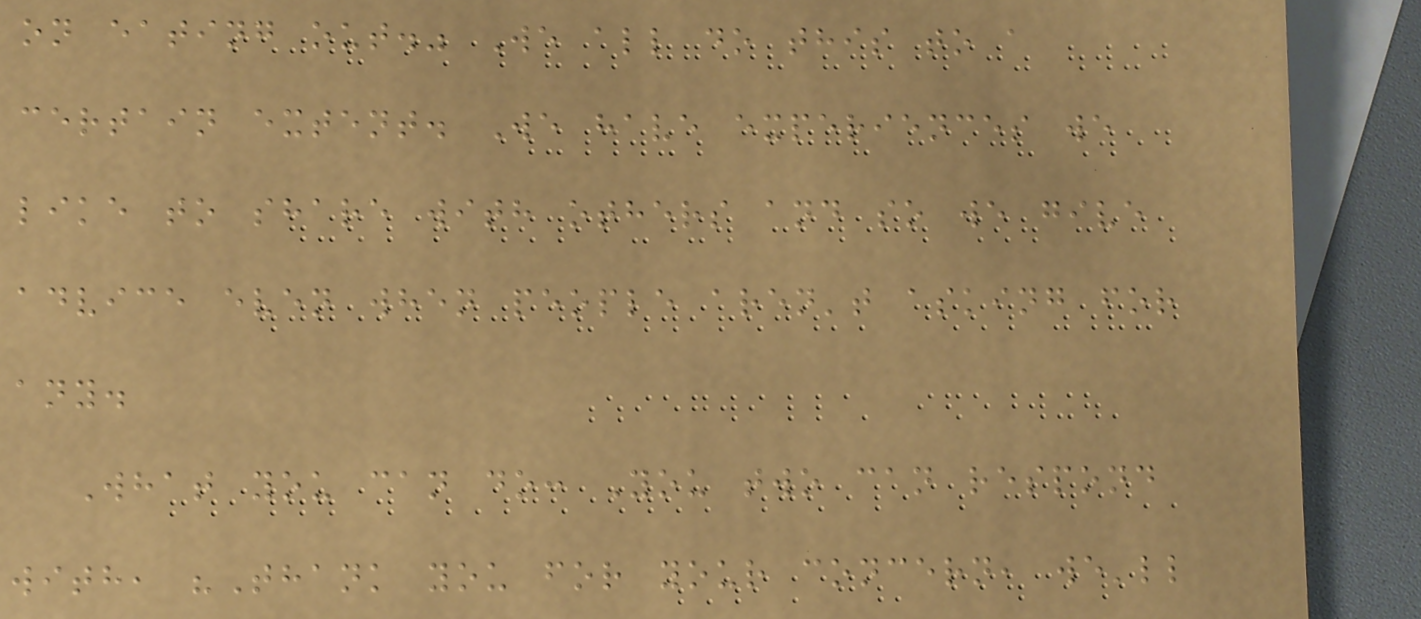on eating out." We all do this to a
certain extent. We have experiences we
like to share with others and so we give
advice even when people aren't asking for
any.
What you can do: You two can respond
with, "Thank you for your concern, we'll
